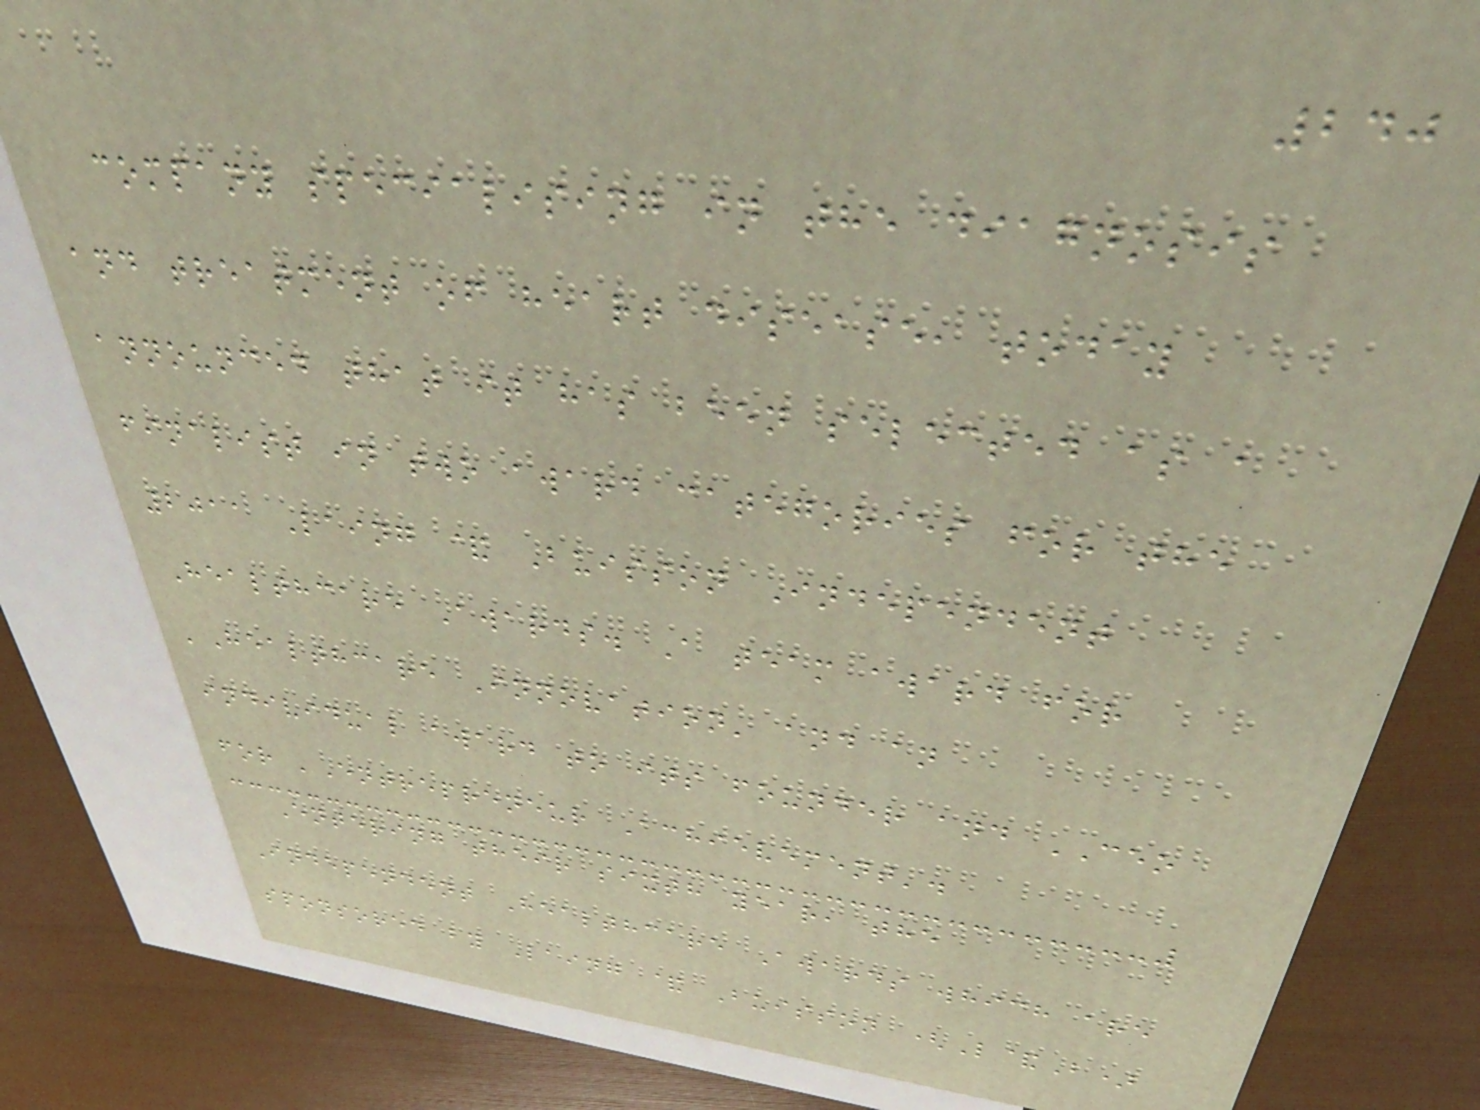240
company specialising in the diagnosis
and treatment of heart disease, today
announced that it has been selected as a
finalist in two award categories for the
2011 Laing & Buisson Independent
Healthcare Awards. A team award for
'Healthcare Innovation' and an
individual award to its founder and CEO
for 'Entrepreneur Achievement'.
Entering their sixth year, the
Independent Healthcare Awards which are
sponsored by Laing & Buisson (L&B)
